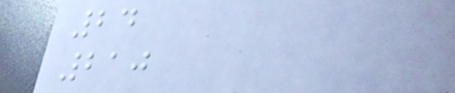24
210
